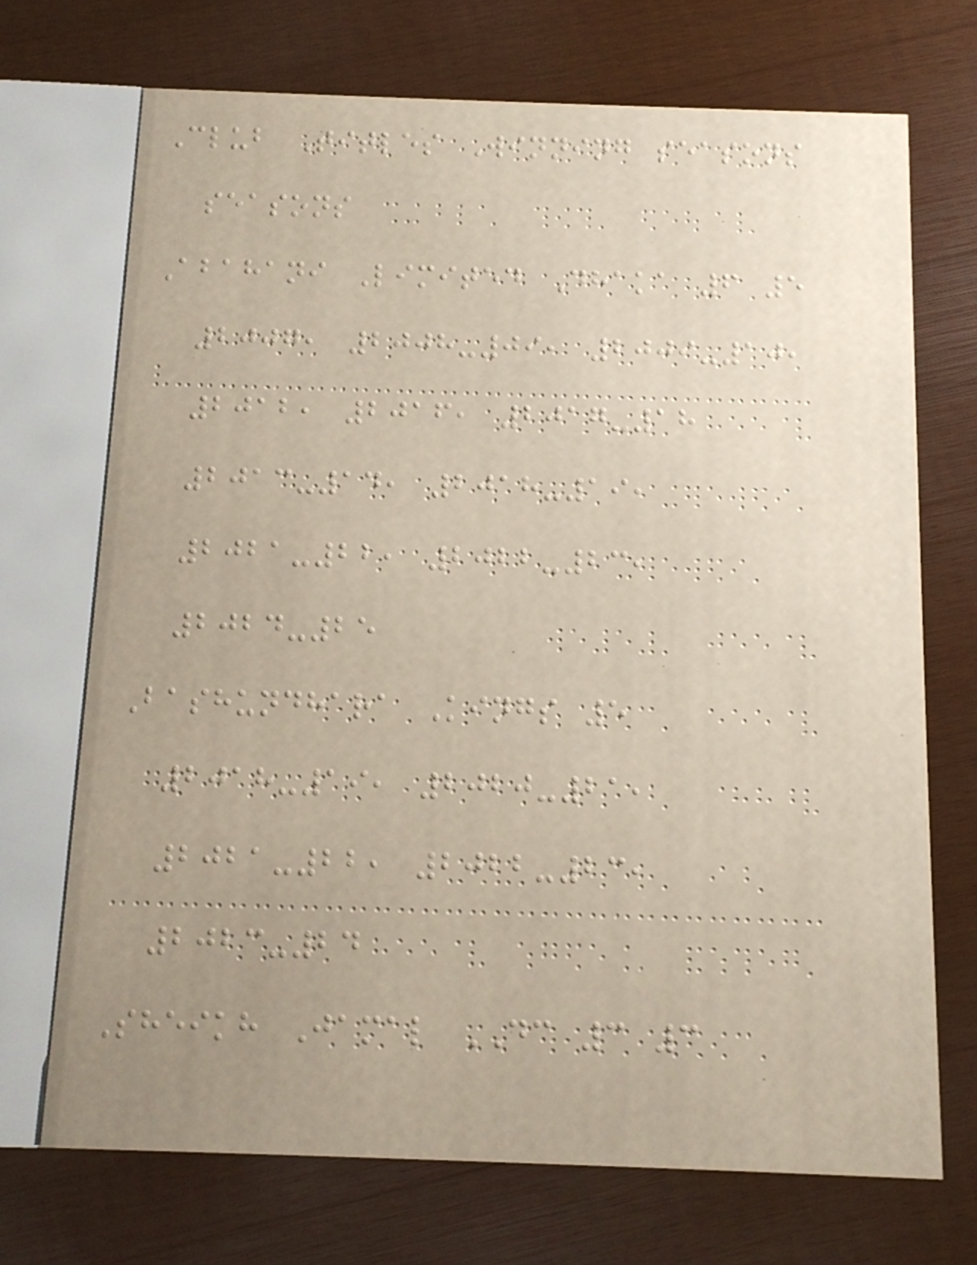Club Titles Winning seasons
seasons
Abahani Limited Dhaka 6 5
2007, 2008-09, 2009-10,
2012, 2016, 2017-18
2013-14, 2018-19,
2021-22, 2022-23,
2024-25
Bashundhara Kings 5
2018-19, 2020-21,
2021-22, 2022-23,
2023-24
Sheikh Jamal DC 3 3
